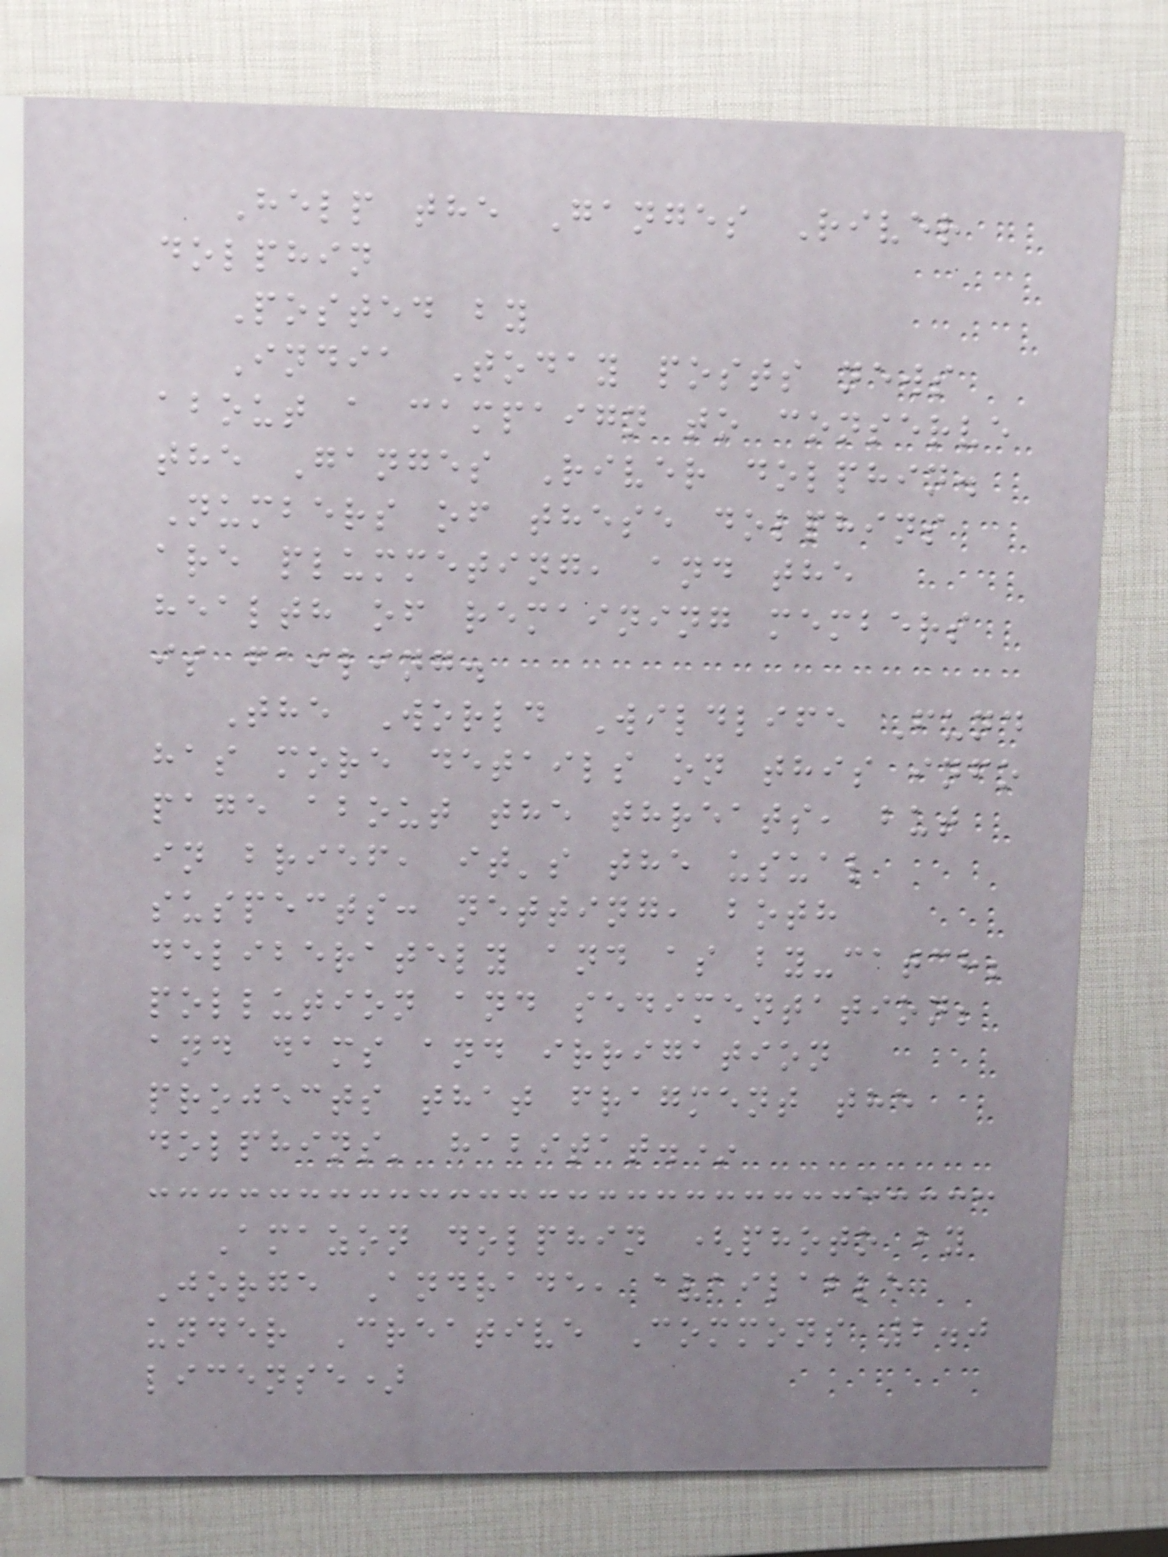Help the Ganges River
dolphin
Posted by
India Today posts news
about a campaign to conserve
the Ganges River dolphin.
Numbers of these dolphins
are plummeting, and the
health of remaining members
is failing.
The World Wildlife Fund
has more details on this info
page about the threats, but
in brief, it's the usual
suspects: netting, both
deliberately and as by-catch;
pollution and sedimentation;
and dams and irrigation
projects that fragment the
dolphins' habitat.*
Amazon dolphin (photo by
Jorge Andrade, available
under Creative Commons 2.0
license)
